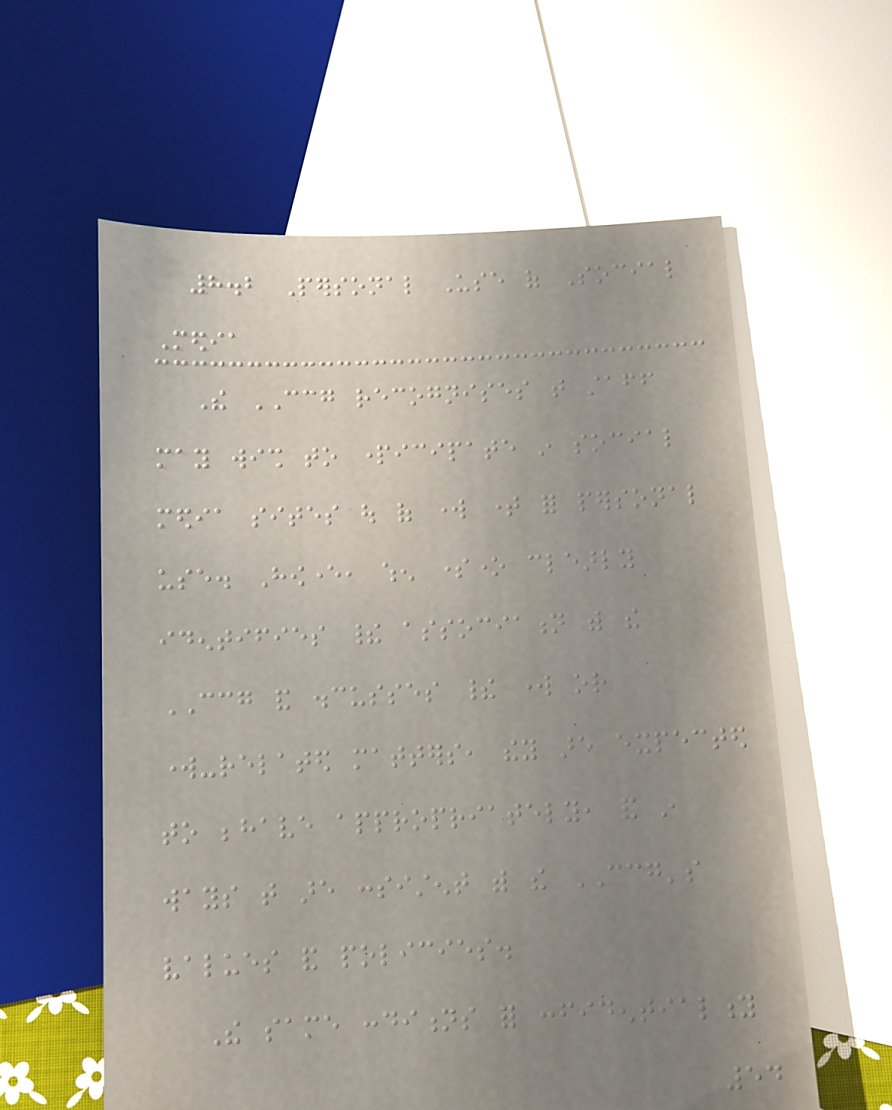8.2 Personal Use of Social
Media
The CCG recognises that staff
may wish to participate in social
media sites out of work time for personal
use. However, when someone clearly
identifies their association with the
CCG and discusses their work or
work-related matters, they are expected
to behave appropriately, and in
ways that are consistent with the CCG's
values and policies.
The same conditions for confidentiality
54
